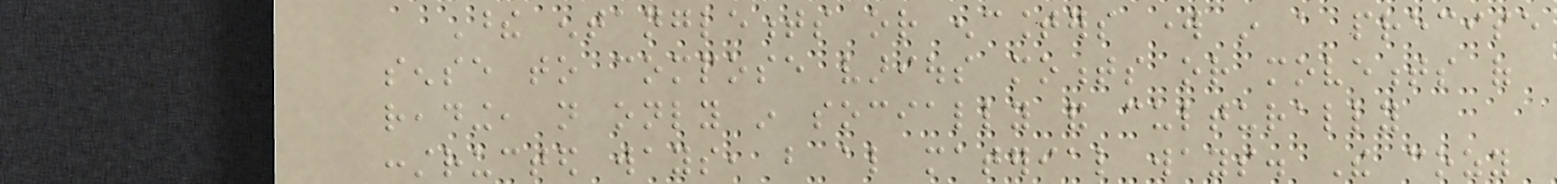These entanglements or encounters work in a precise
sense to compose various moments or movements of
reading, not only in socially and culturally
constructed ways, but also material ways. The cozy
